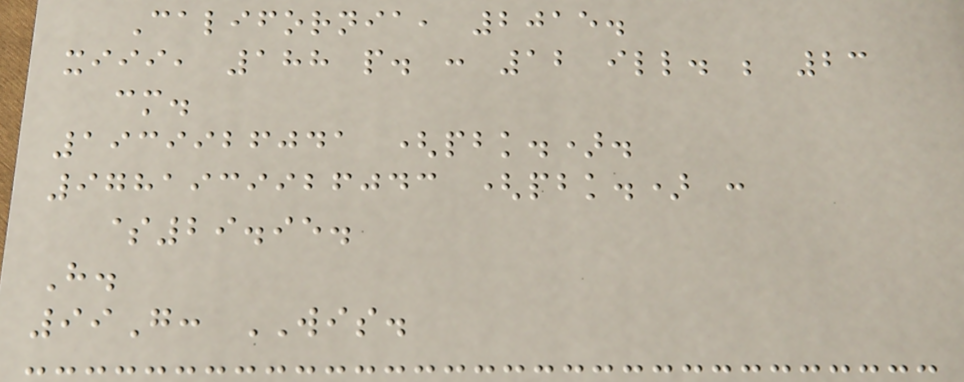California, 2015.
xiii, 188 p. : 12 ill. ; 23
cm.
1939926041 (pbk.).
9781939926043 (pbk.) :
$29.95.
H.
99G: WIS.
